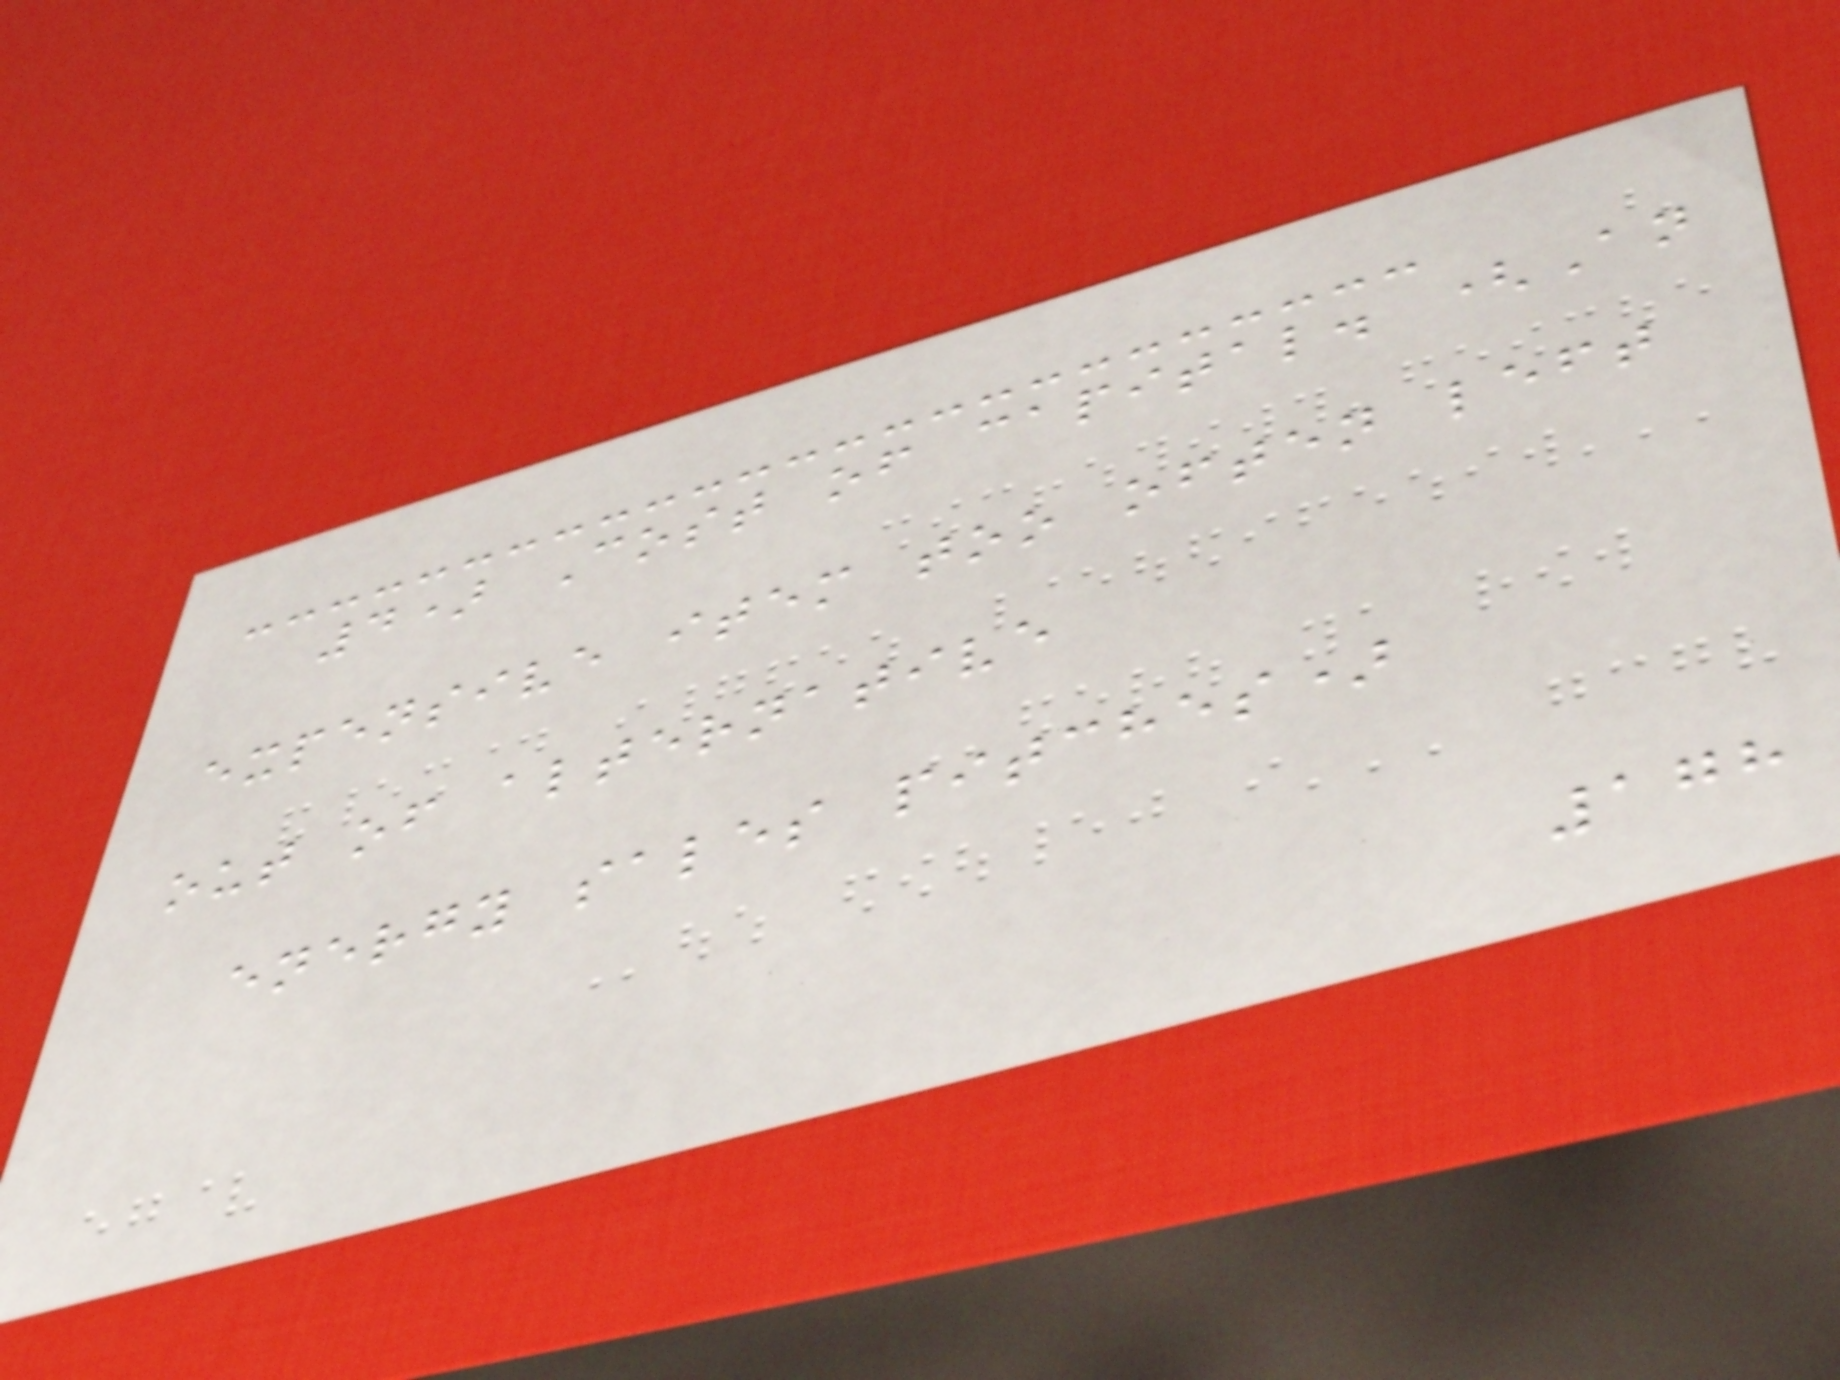4) Cost of capital. (An
expensive item too often left
out of alternative
energy sales pitches)
178
